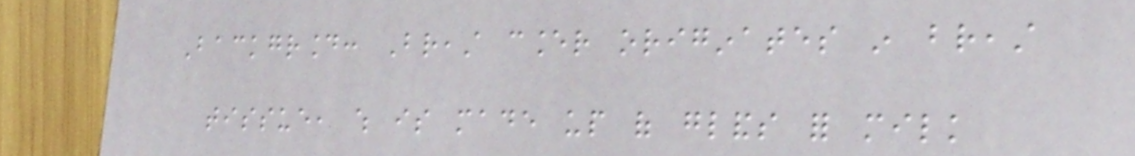Background: Breast cancer originates in breast
tissue, which is made up of glands for milk
